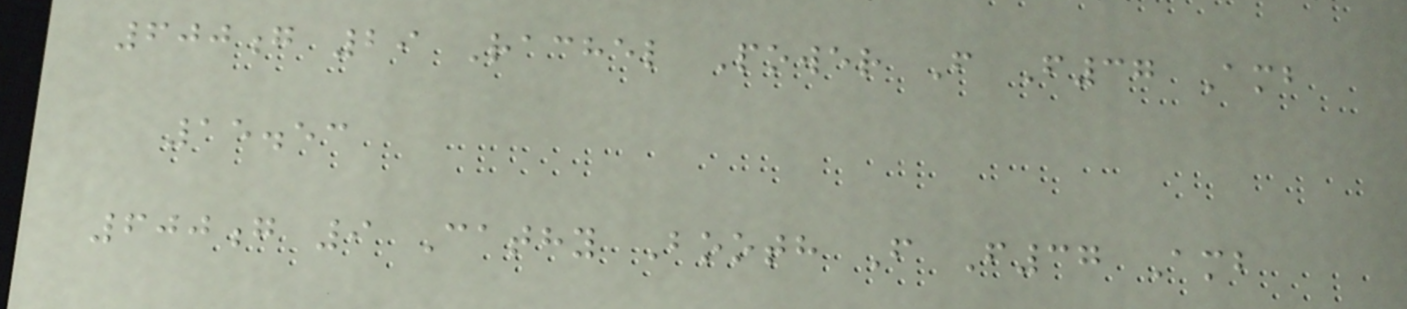600g 29 Rachel Power F F37 Amb
15.53
600g 9 Cathy Booth F F37 Amb
